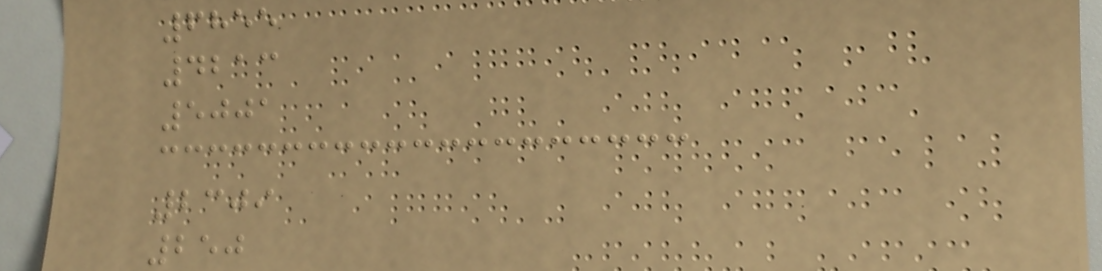6855
4213
5001
2309
250
